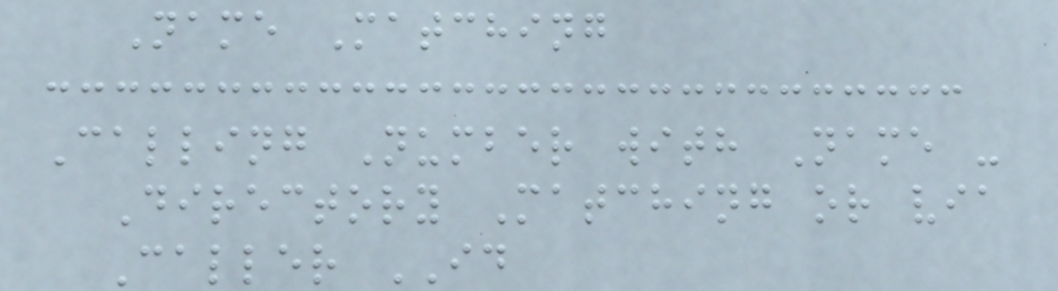Name Matching
Calling Number with Name -
Directory Matching or via
Caller ID
